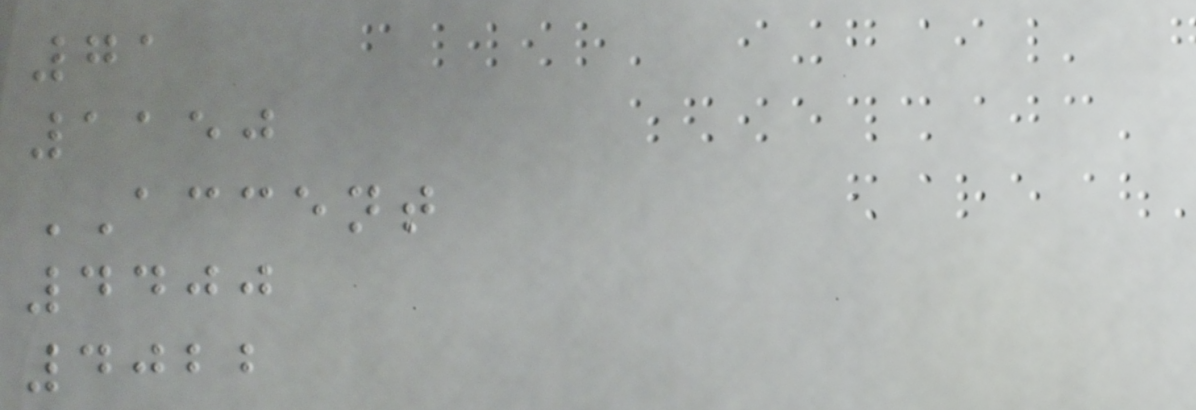71
1150
ACCENT
4400
4022
